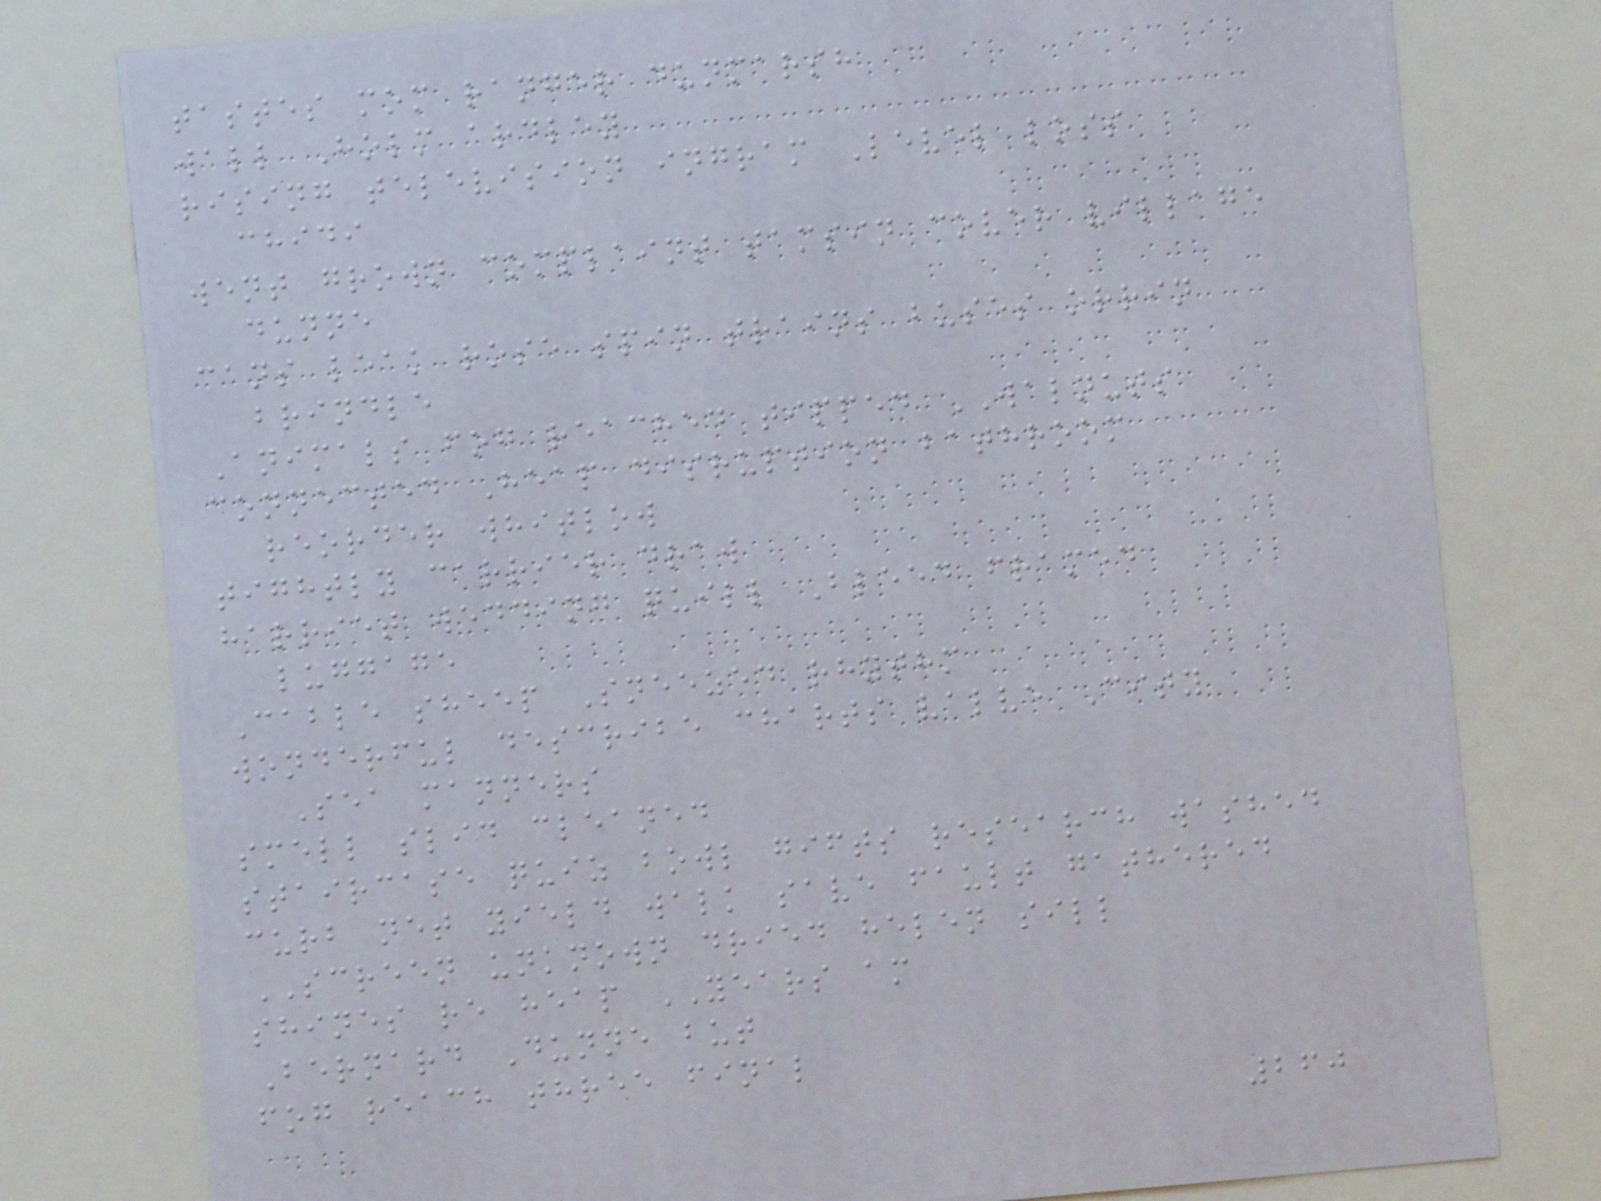tastes mom ranger dunmarsh
wall Holm ardley
rising television ingram Level loss
chidi
went grown complaint tamsin cover village
dunne
cans leak rose spin trains buses orrin
brindle
Animals fog reached tipped WALNUTS
connected Heap disruption bathroom
reorder whitlow
tightly carrier draw
harriet wedding quill Bleed framed
luggage
Cable sheep Sneezed rhythm
wonderful describe charts valve City
Sea manners
smell slid cleaned
staircase quiz bowl gifts research washed
curb net yield walk save fault gathered
SCREEN unknown dried helen sill
shines re heap YEARS am
Bernard Dunne but
fog reach three final
260
